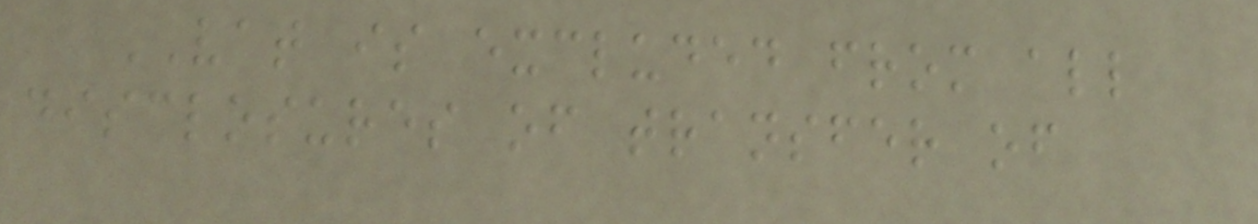VAT is excluded from all
disclosures of transfer of
